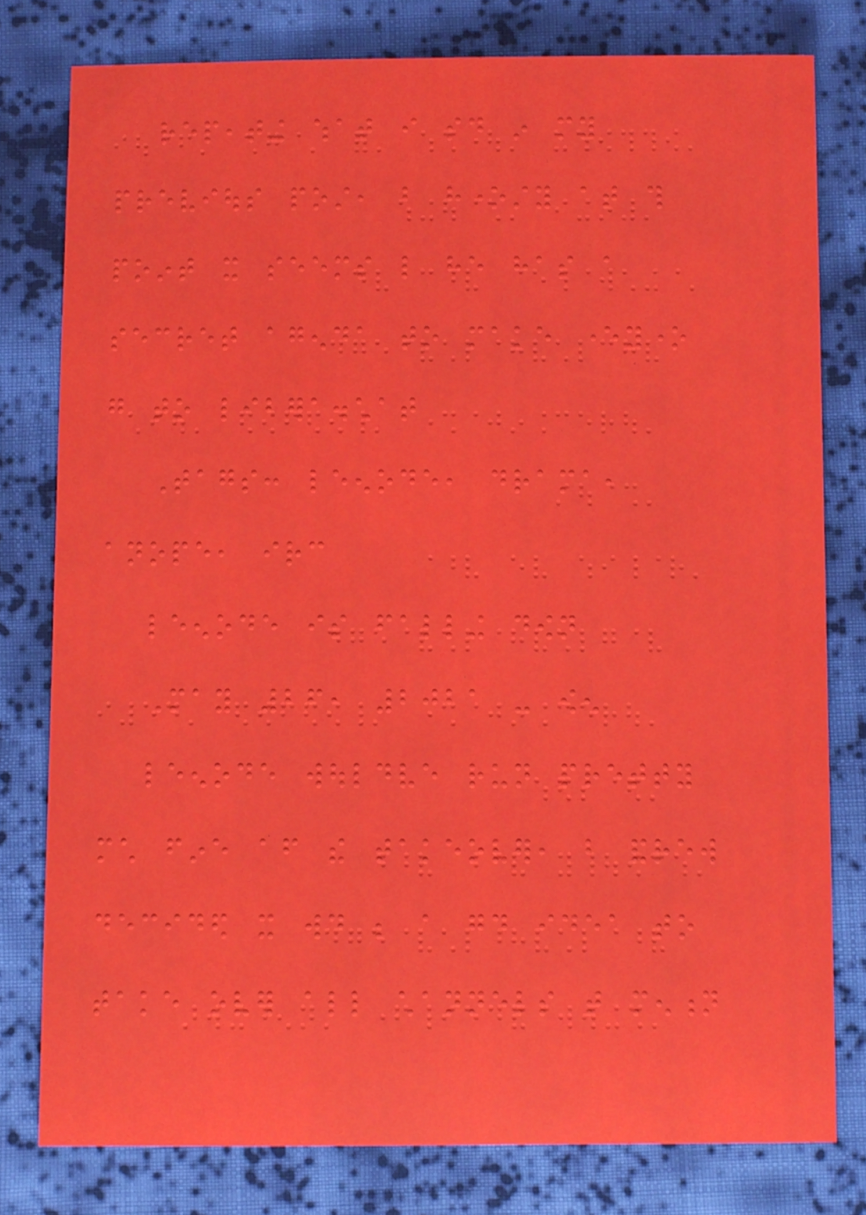repeating what i said in my
previous post, but honesty at this
point it seems like he has a
secret agenda to make everyone
go to libera.chat
Tags: leenode, drama,
anope, irc
leenode is falling down
May 26, 2021 - owen
leenode wouldve run pretty
much fine after the takeover, but andrew
decided it would be a good idea to
take over all channels that mention
